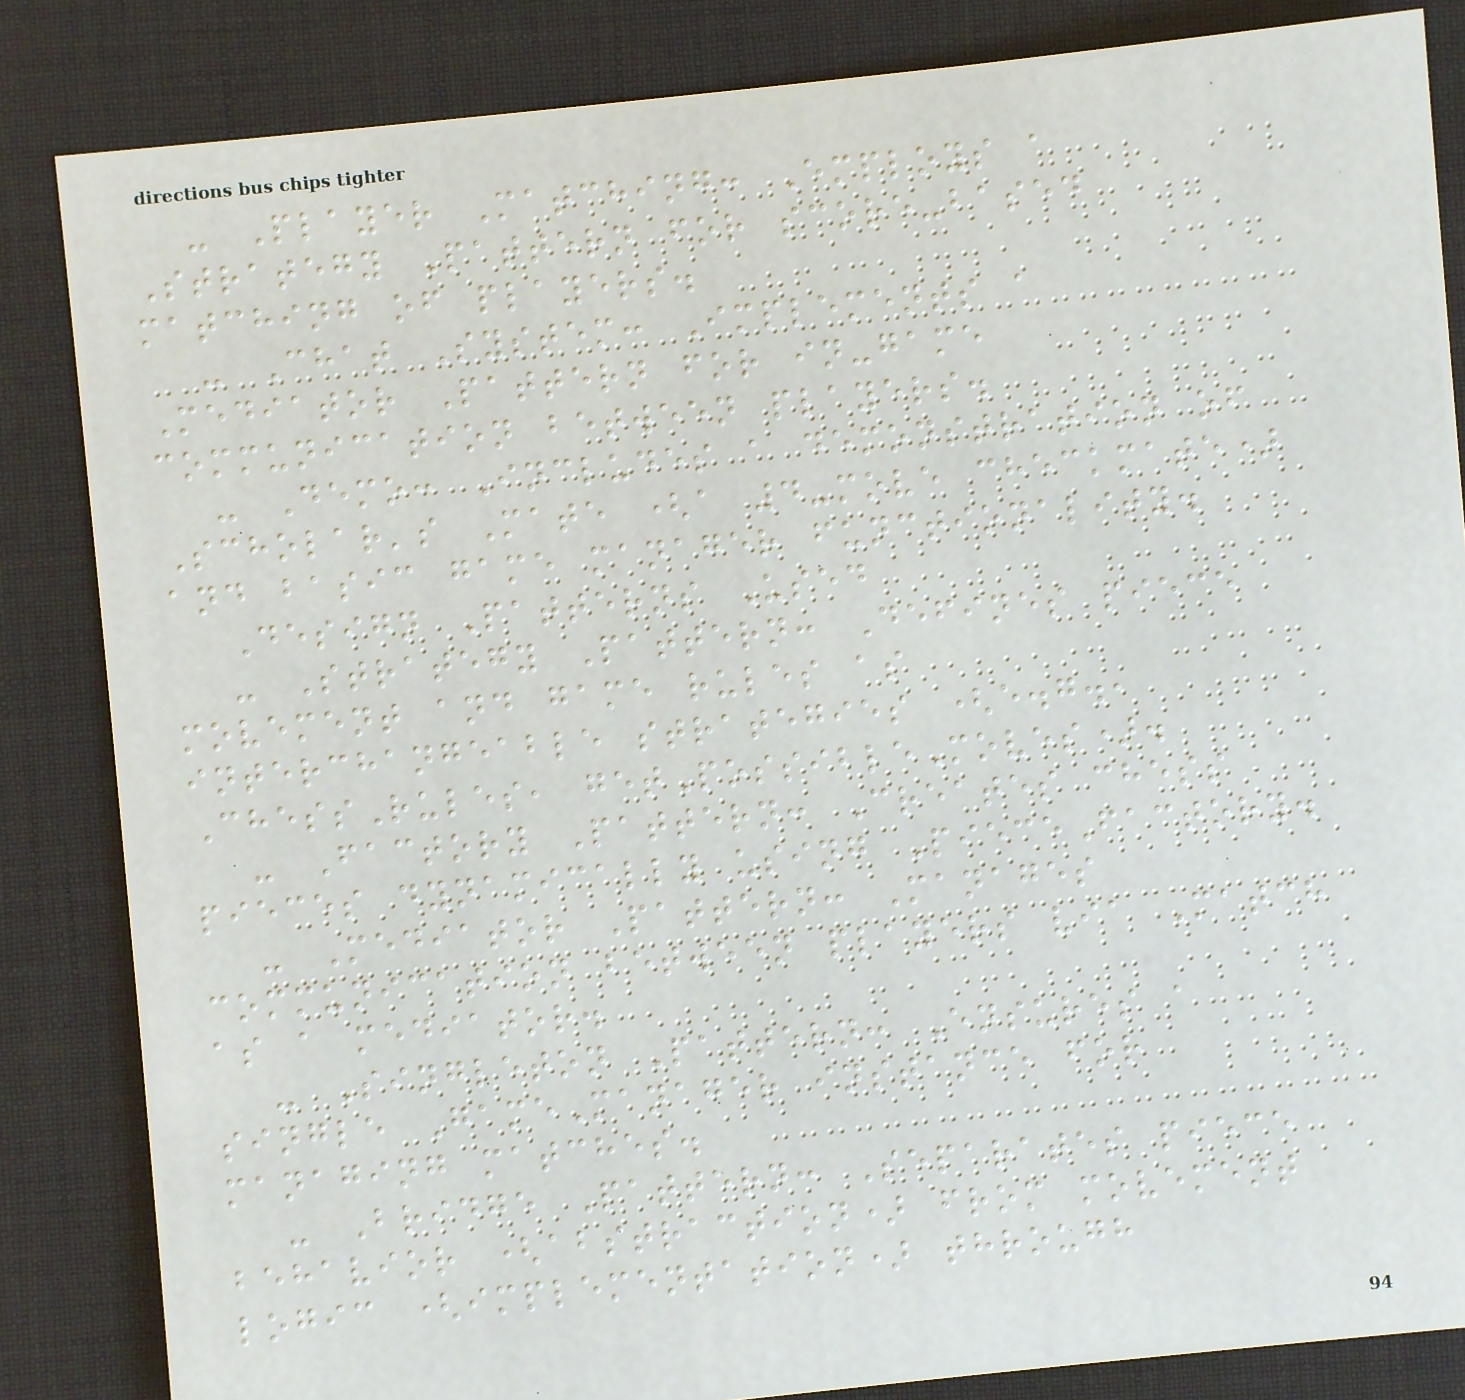- Player Matching: Employs a
Strategy Pattern for score-based
matching of players.
- Chat System: Implements a
Mediator Pattern for in-game
communication between players.
- Demo: Includes a demonstration of
Scholar's Mate (a 4-move checkmate)
and basic game manager functionality.
Design Patterns Used
- Strategy Pattern: Defines piece
movement and game rules as
interchangeable strategies (e.g.,
ChessRules, getPossibleMoves).
- Factory Pattern: Creates chess
pieces dynamically using PieceFactory.
- Mediator Pattern: Manages
communication between players via Match
as a mediator.
- Singleton Pattern: Ensures a
single GameManager instance for
managing matches.
- Bridge Pattern: Separates piece
behavior (abstraction) from movement
logic (implementation) through
